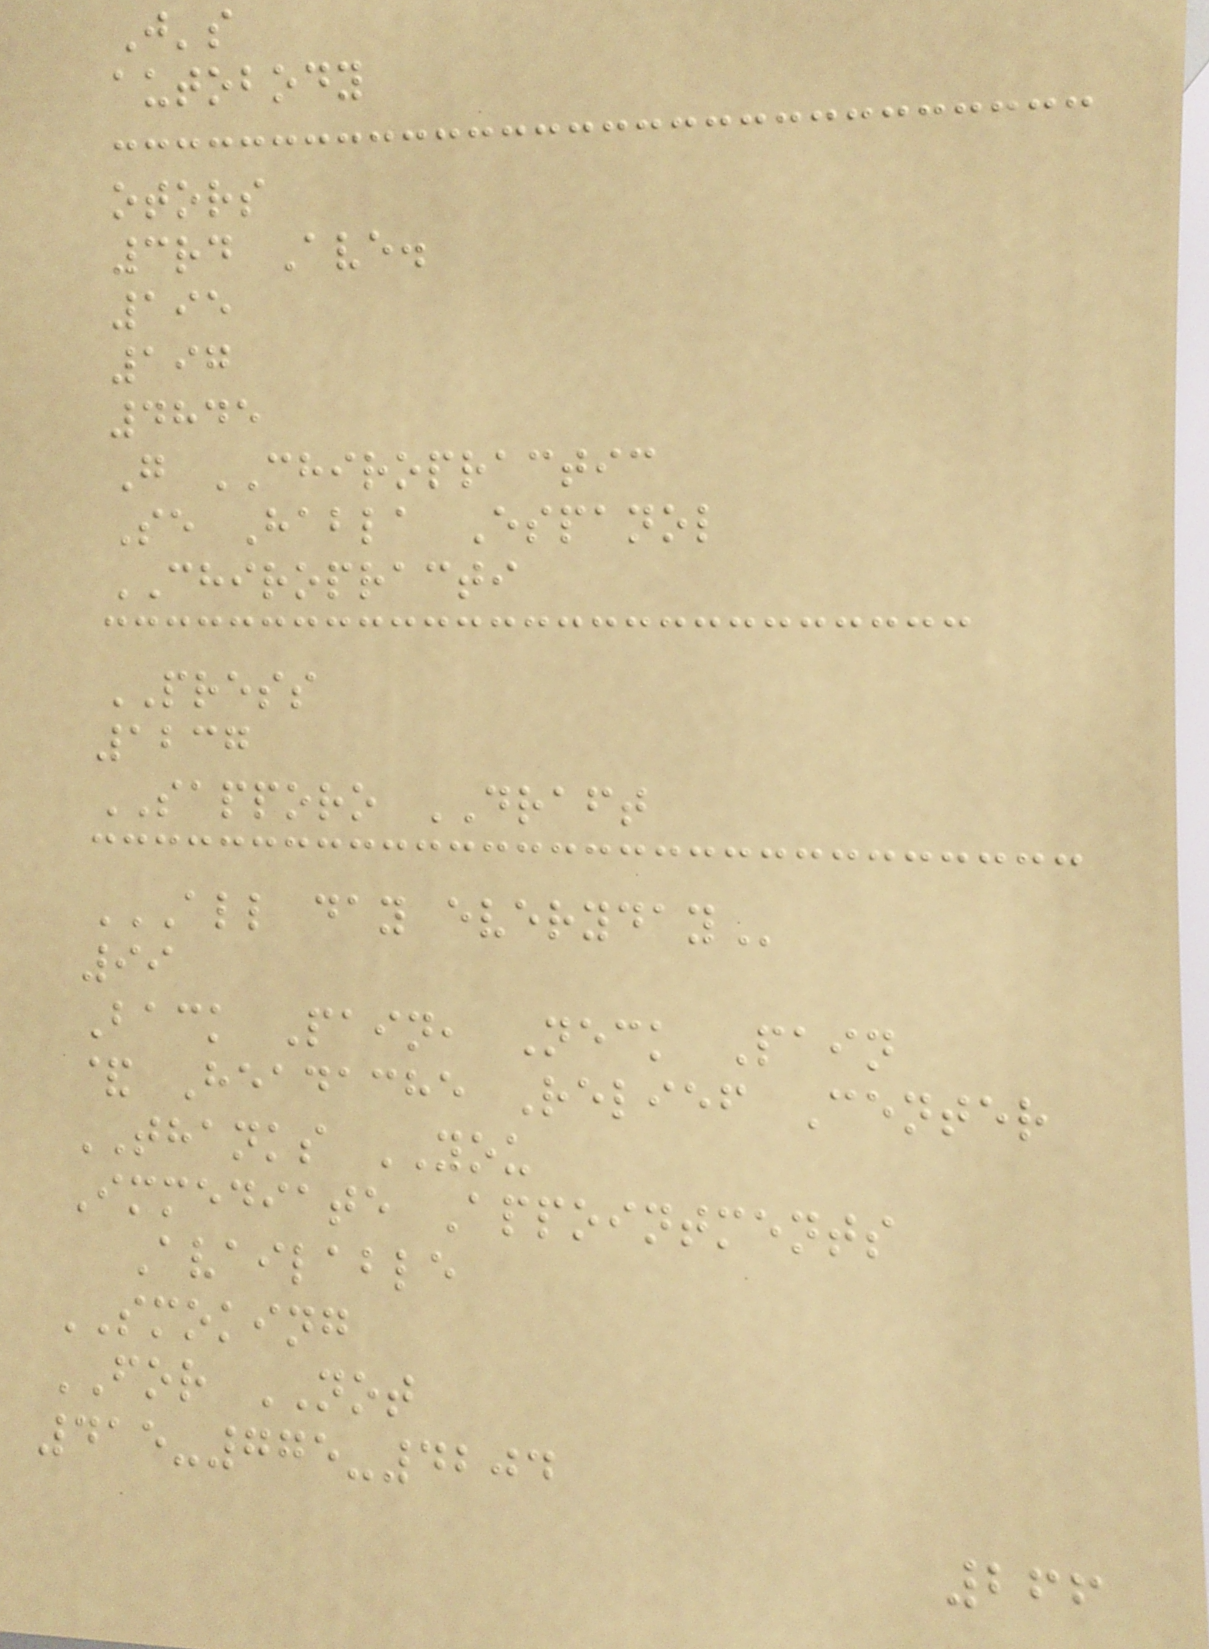J's
autobody
otors
3rd Ave.
195
197
4845
G CHIROPRACTIC
Se Habla Espanol
CHIROPRACTI
PRESS
1237
SAPPORO DRAFT
ALL DAY EVERYDAY
99
Back Pain, Neck Pain
& Headache Relief Center
THANKS YOU
Immediate Appointments
Available
SMOKING
FOR NOT
415-775-4204
266
